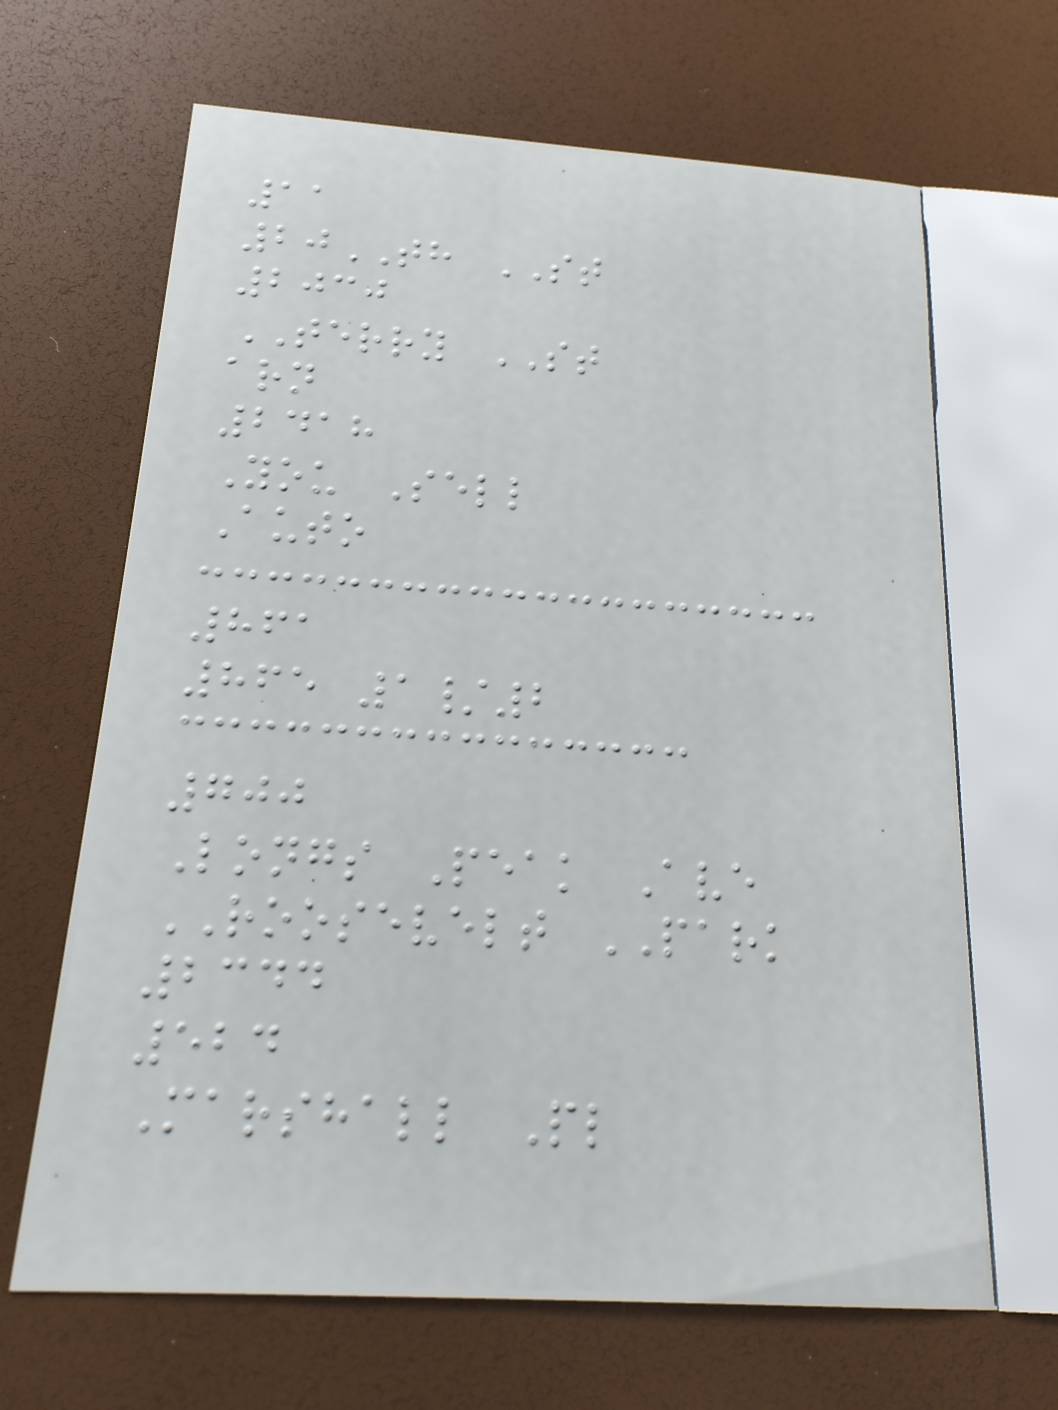11
20TH ST
2030
TERRY ST
arn
2418
You Sell
Auto
861
865 1/2
700
Longs Peak Ave
ROOSEVELT PARK
2344
524
Marshall Pl
